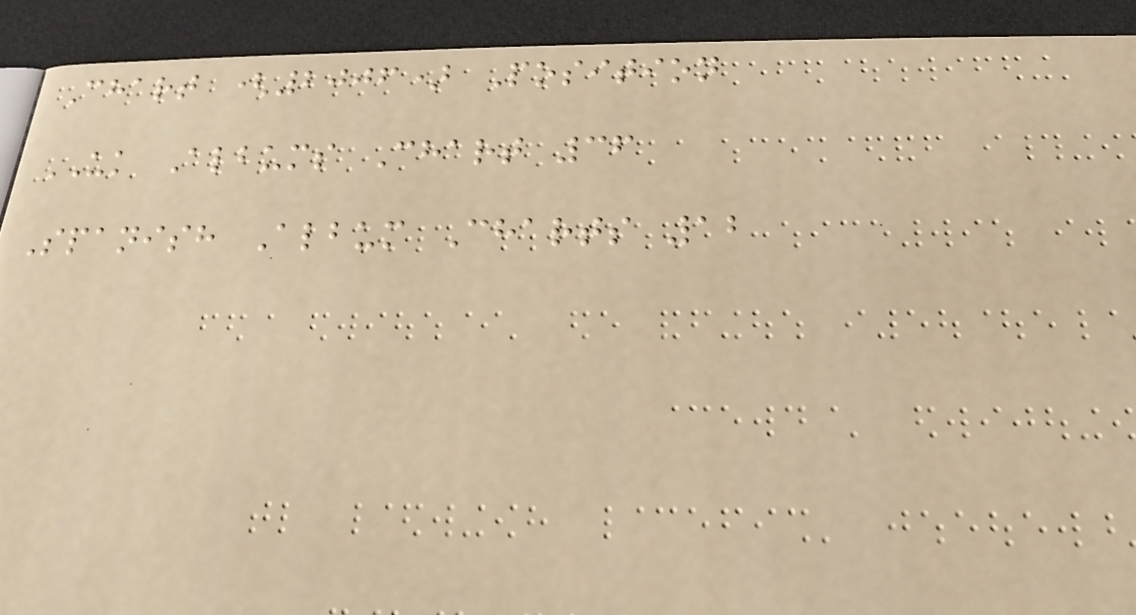Chart (2006) Position
UK Albums Chart 36
Spanish Album Charts 12
